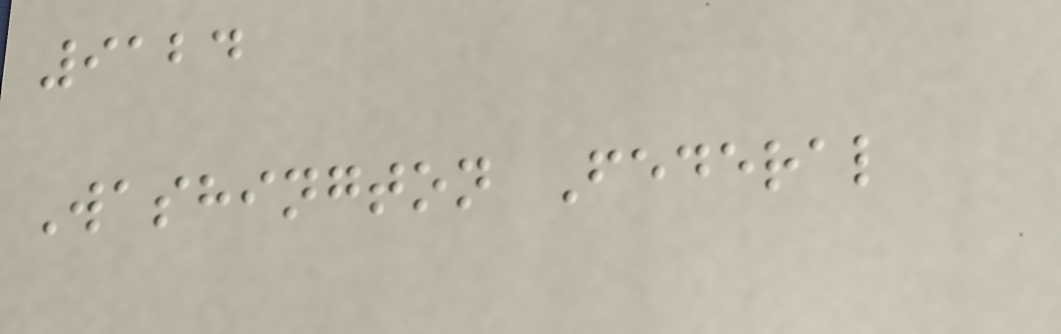9124
Washington Federal
